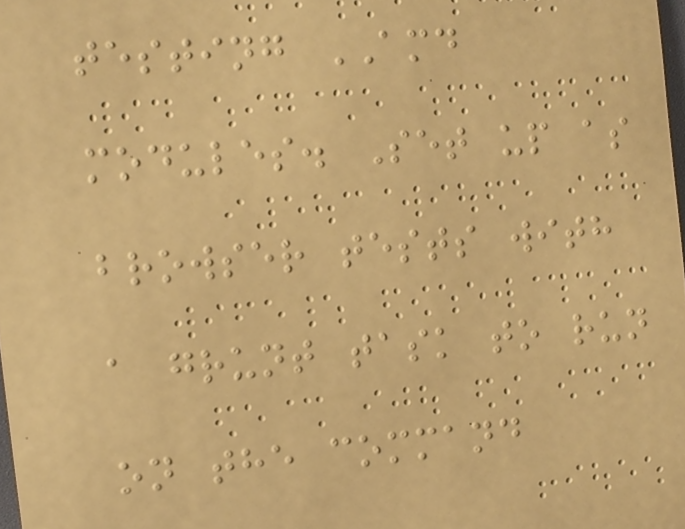testing AMD
modules. Set up as
browser tests with
a grunt task to run
on the command
